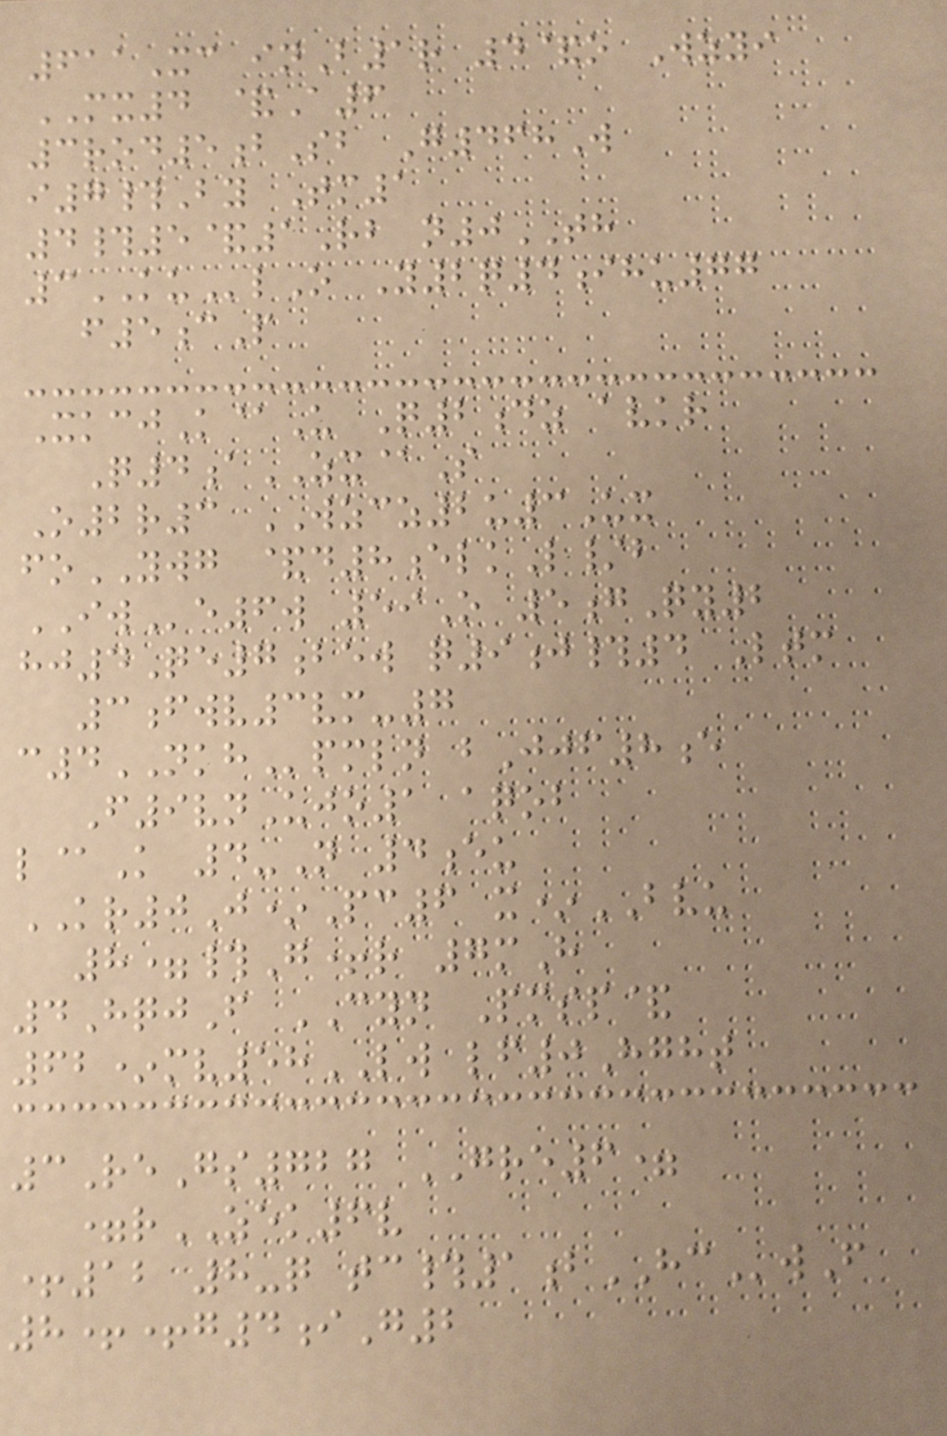611Xc inB1r 4&o Wzyi
MX4 &A6
3rod5bSb G468W
i7#By Tm1
4#5&1Rb n0TH
3KUlO Y2q4ihu77
f5cP
XkcjK@U Q2dz avkr
Q4aZX@S
O2r3 WZCZ2u3Ux
foYWG &d8elkL/b
IWe6w 59O 5gQy2
hj4Qe7bew q9j#4 Ltm
3fwv3vm-7
c4NKHpmln bJjf8e
F9vnUjo1 aqob
l@K 4-N 4eu
KR0J*Pc6 x*BVU
8=#G+r 7mH
4HqjF CYN Pmsp&
62*mv58LW lf0Hght
3ReGs727 GRE6=
=rZEK6v
+12 8-q tc#1bHCwF
8++g4iG2
